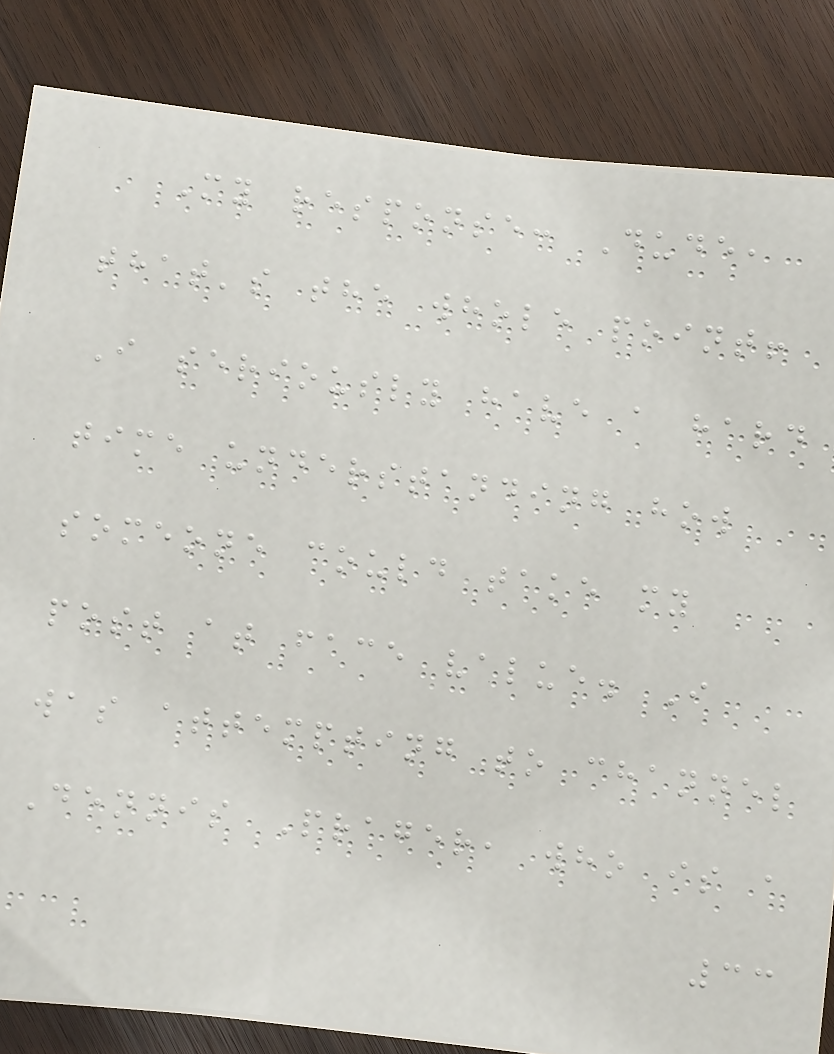My response: Dude,
that's the whole point!
I seriously have a hard
time understanding how
someone could take my
post at face value. I
was attempting to channel
Dennis Prager, who is a
33
